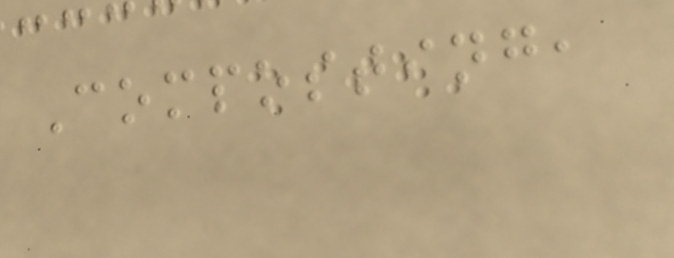Composting,
